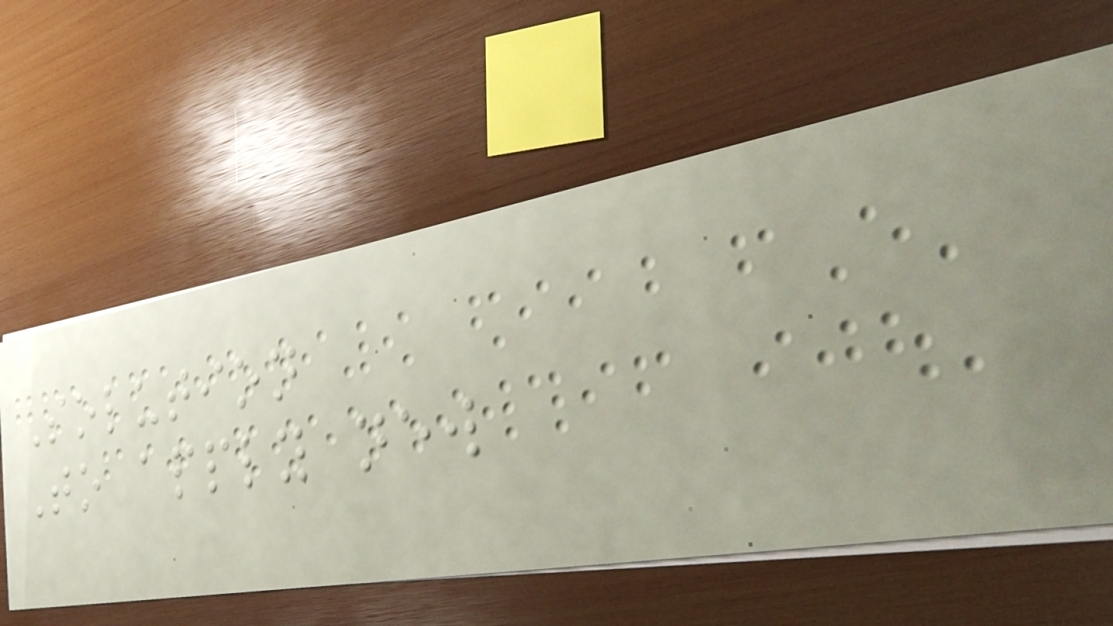Solution
To apply new
